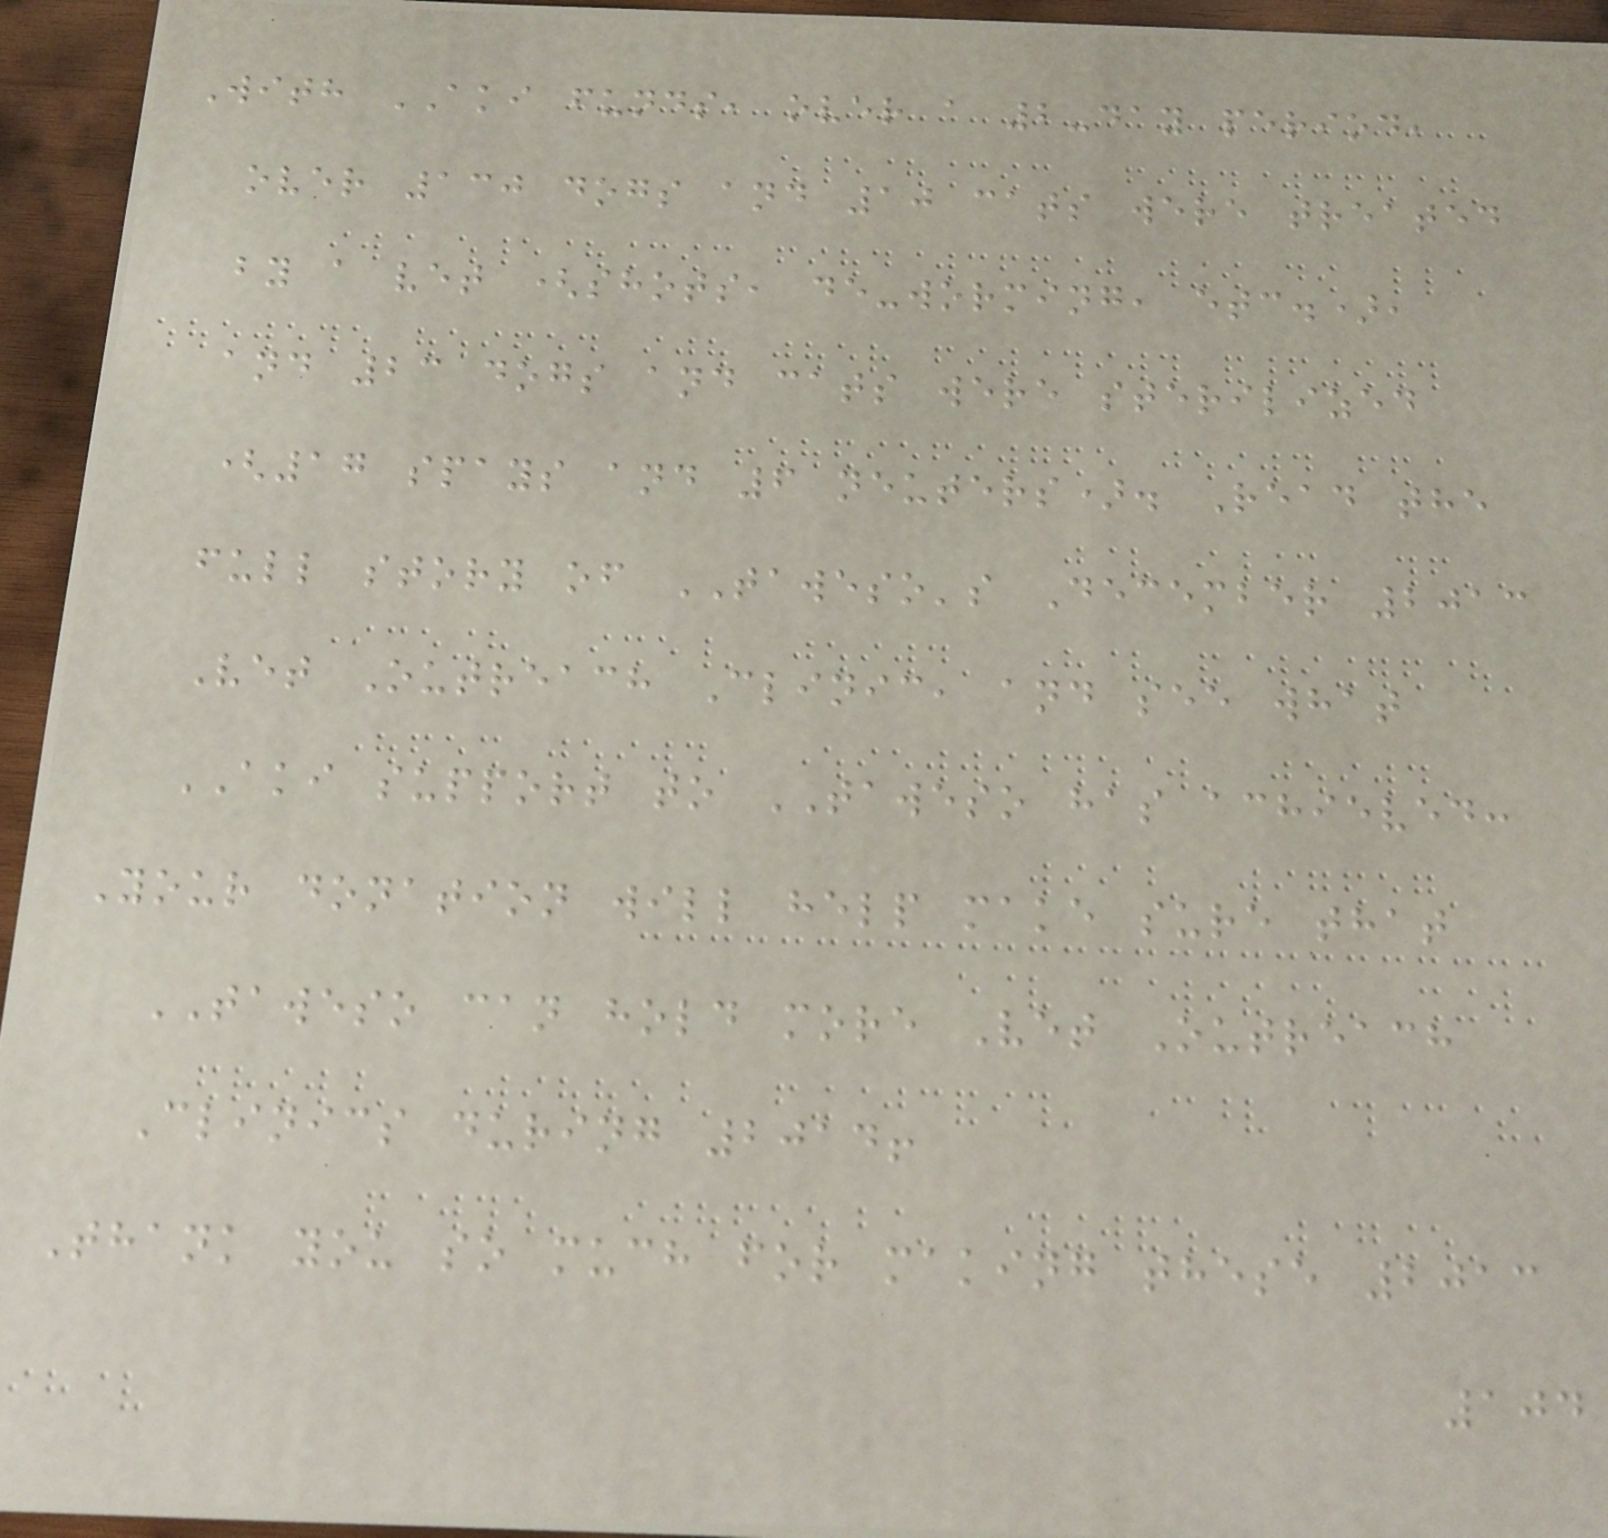With AKI funds, over a 2-day period,
over 130 dogs and 10 cats were treated
by a vet (shots, de-worming, etc.),
and 23 dogs and cats were sterilized
(17 spays and 6 neuters). Read the
full story of TAWESO's December 2013
Vet Outreach Clinic, and see what
AKI support to TAWESO has achieved:
Your donation will help make sure that
TAWESO can hold more Vet Outreach
Clinics during 2014!
Thank you so much for making these 2013
104
